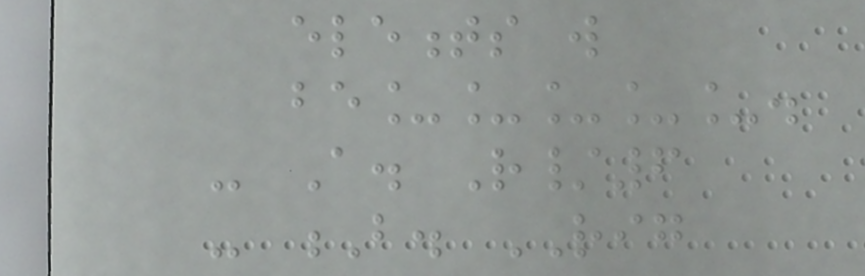elements will
be_____.
- A. R/6
- B. RIG
